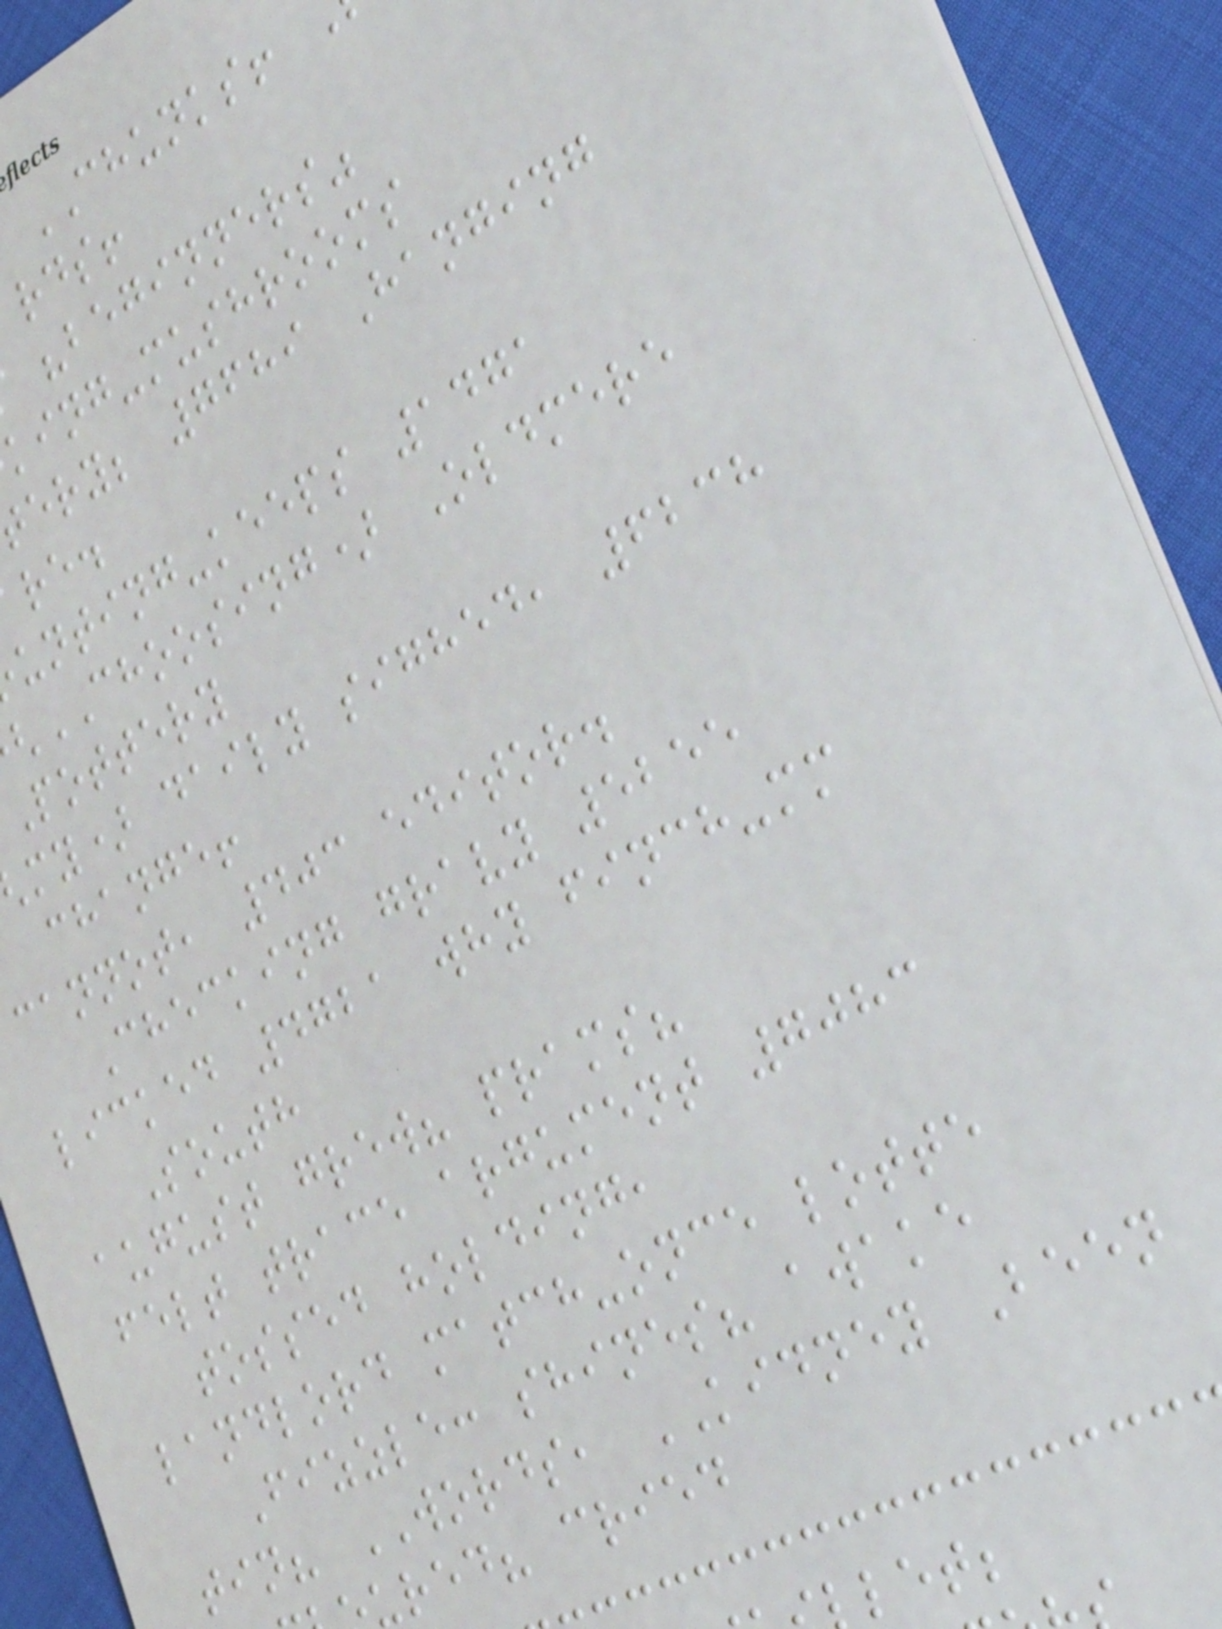CHUNKS!
rds!
"beginners"
king-mushrooms
ery; 7689 Hanging
unting-keeps 1471
CHOOSING) Oldmere
Pottery
my) daily sighed, 6238
change!
cannot, 403 editor.
Checking gravy 5255
licked 4721 why finch-mm
South
august grew? prams?
felt trace argument 7083
tossed holding,
landlord match-once lotte
Fizzle: shines? awake
tin? WORDS, KIDNEY Been
ured? cried
